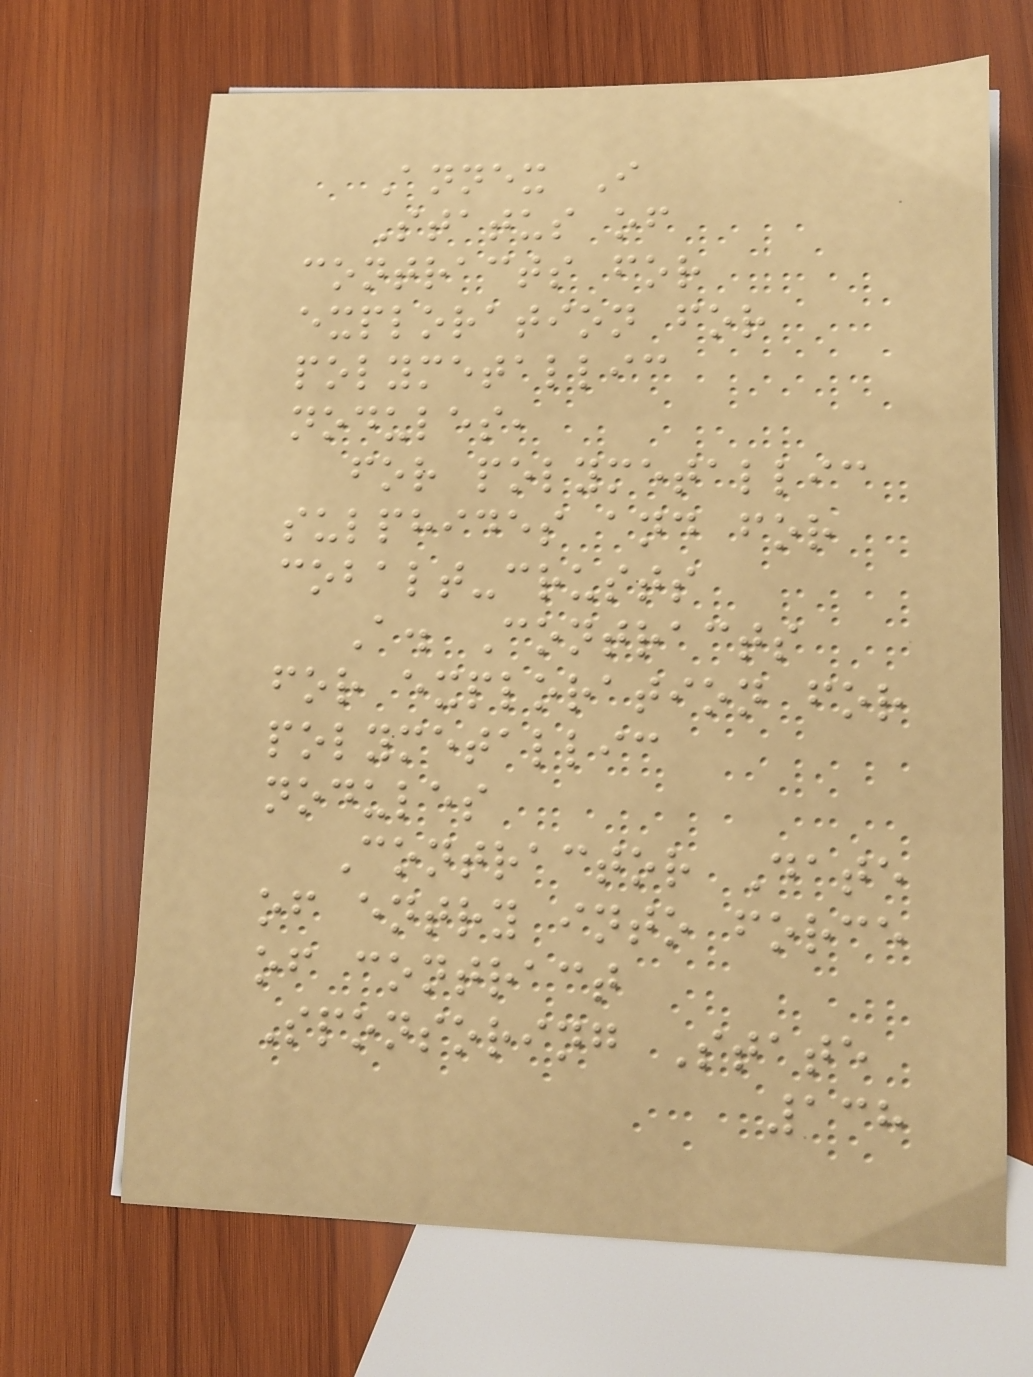Annex I
Status of
contracts for
exploration for
polymetallic
nodules,
for polymetallic
sulphides and for
cobalt-crusts
A. Contracts
for exploration for
polymetallic
nodules
Contractor Date
of entry into force
of contract
Sponsoring State
138
